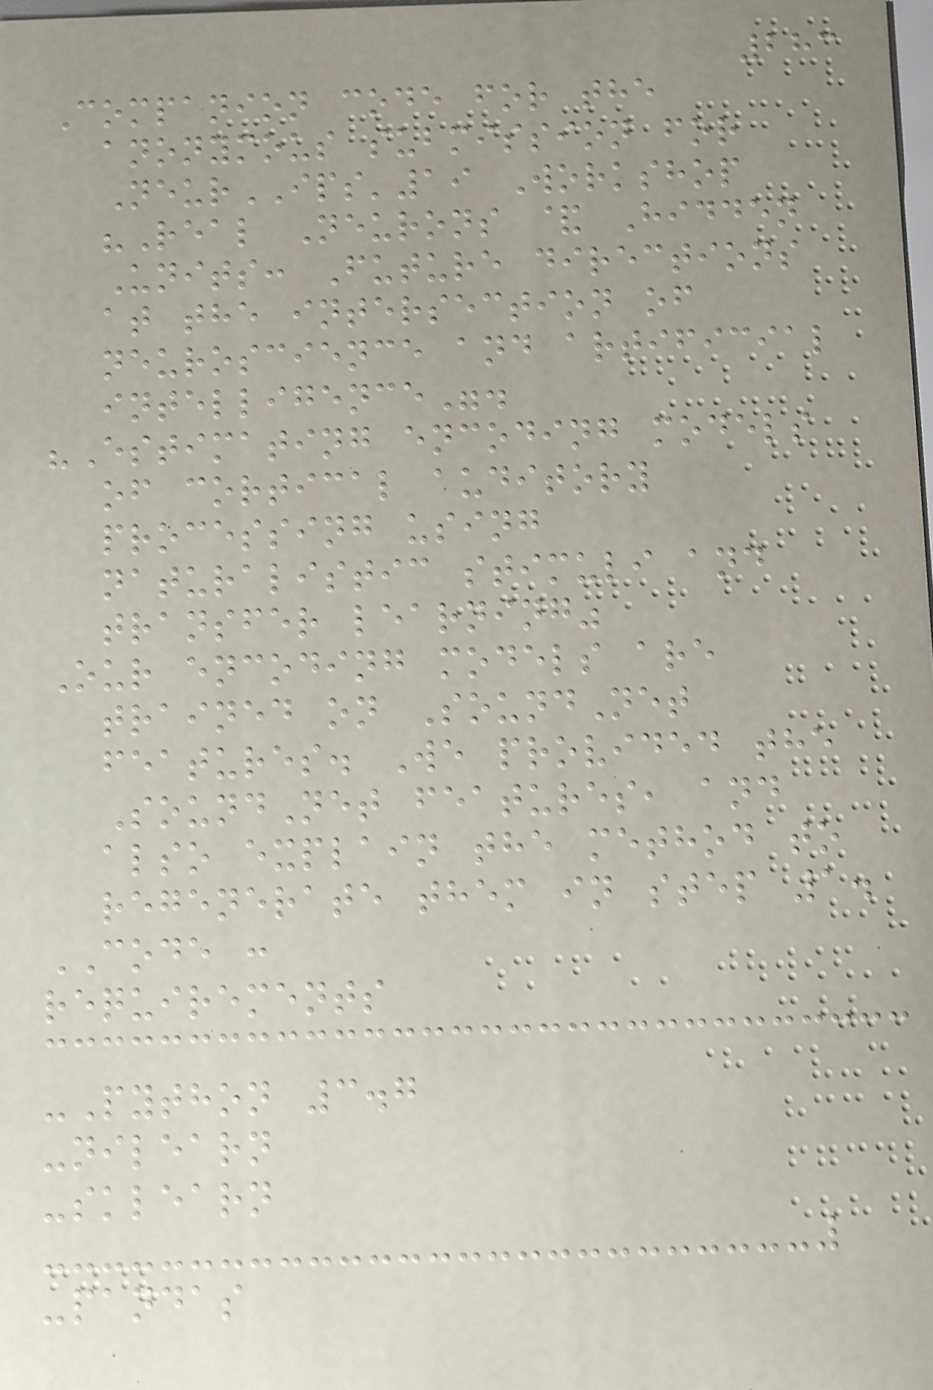283
Companion code for the
anonymous submission for
NeurIPS'19 Workshop
"Real Neurons & Hidden
Units: Future directions
at the intersection of
neuroscience and artificial
intelligence".
"Estimating encoding models
of cortical auditory
processing using
naturalistic stimuli and
transfer learning"
Our encoding models are
trained on SoundNet
features. We provided the
SoundNet features, and
also explain the method to
regenerate them in step 1.
CODE :
requirements
-Python 3.7
-nilearn
-sklearn
-pandas
